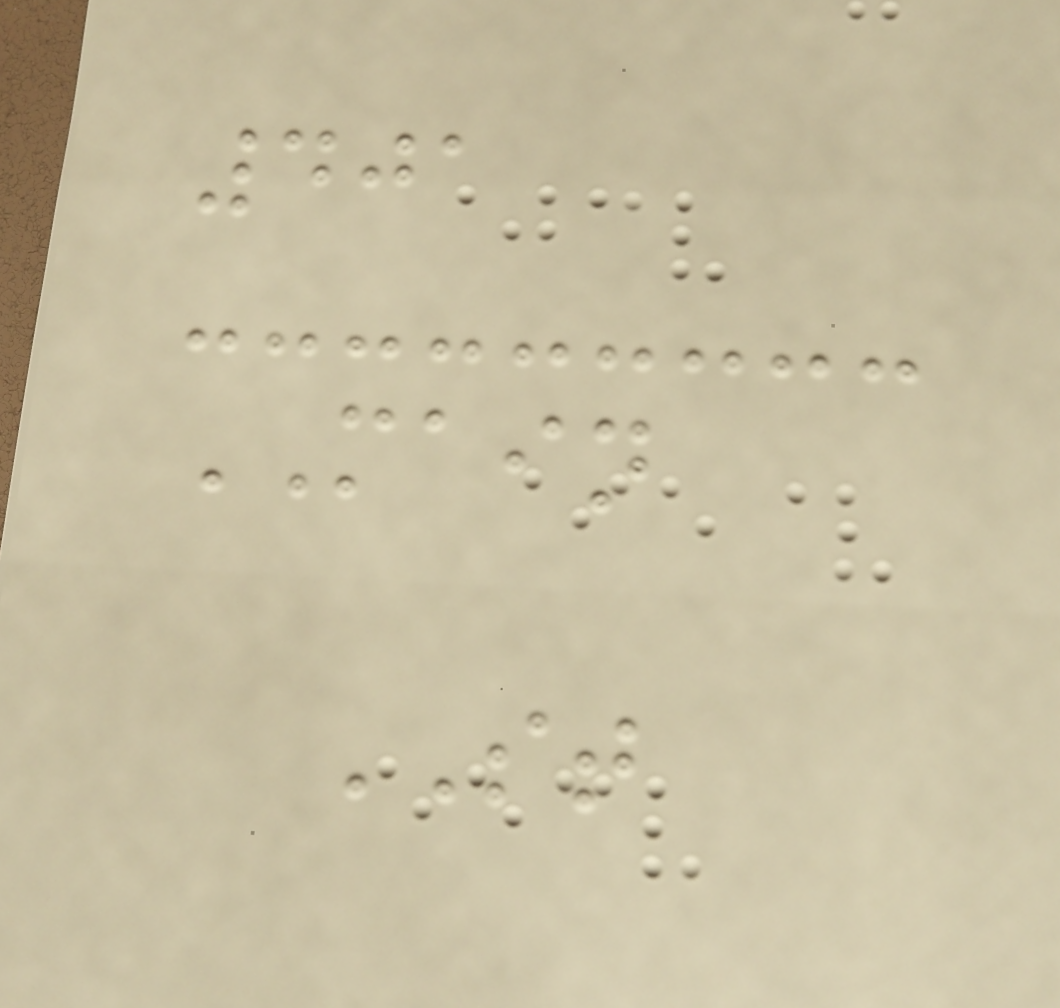401
MAIN
ST
